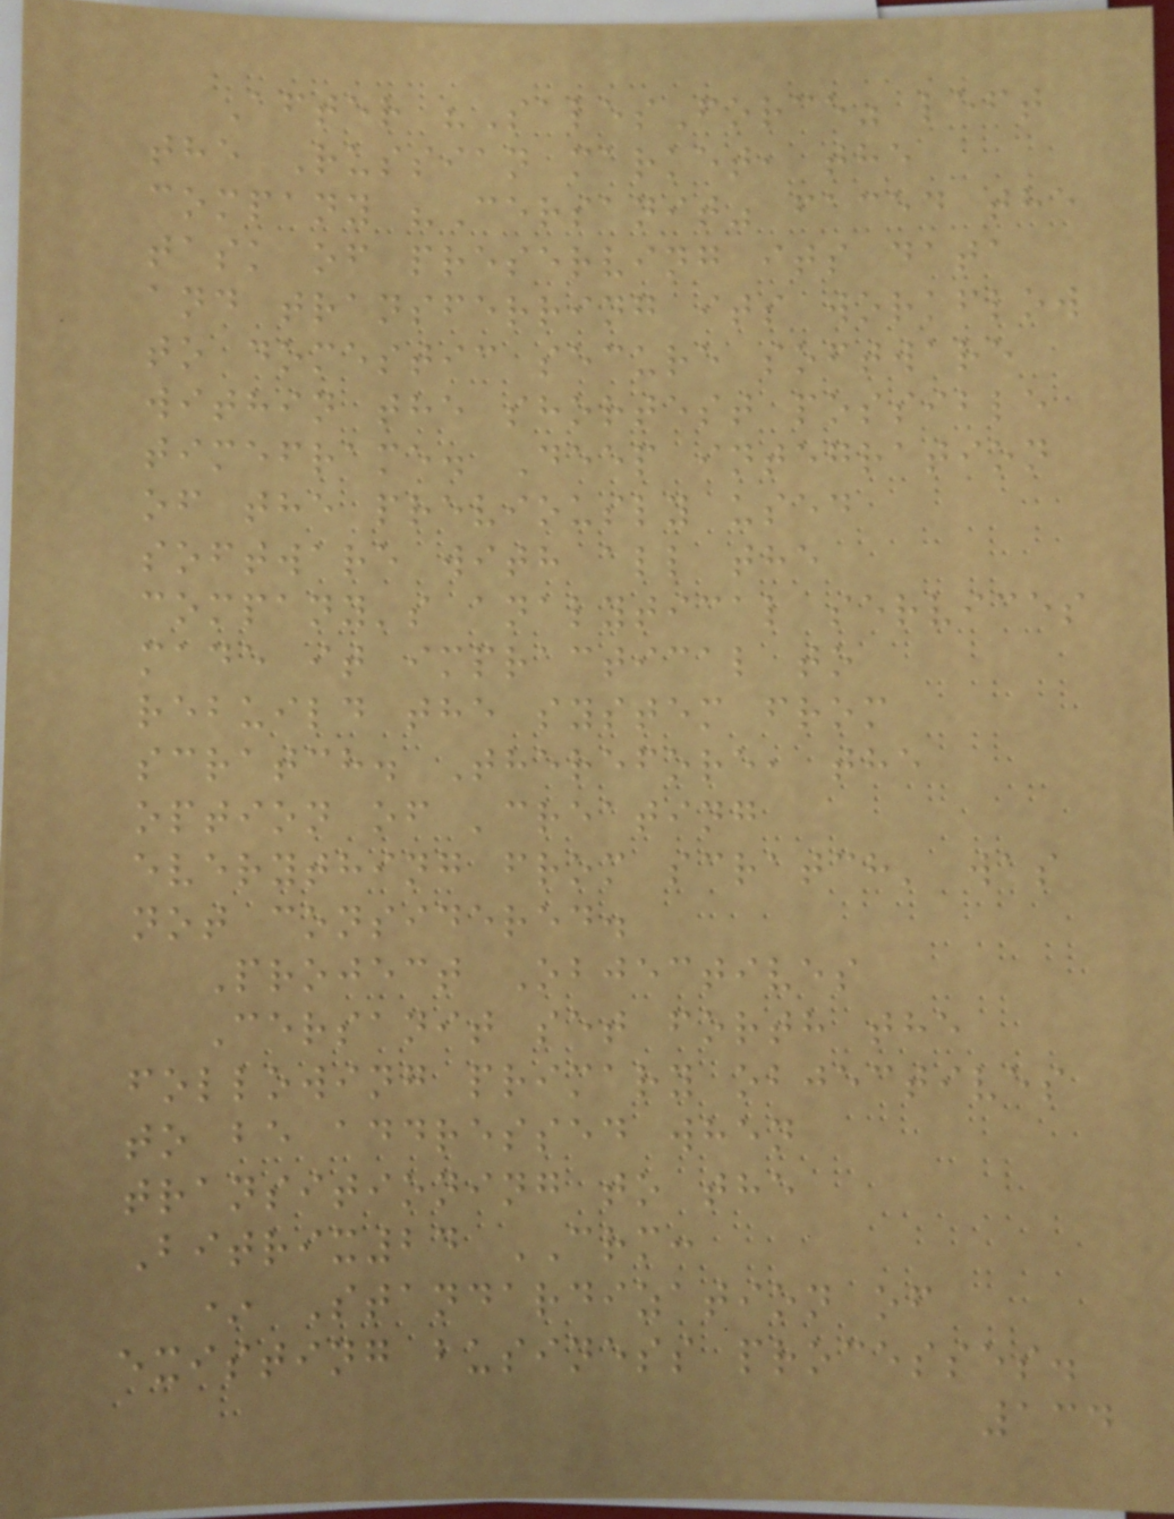After "SalesForce" left
the Russian market, the
company "Cersanit" faced the
task of preserving its data
and transferring its workflow
to domestic secure software
within the shortest possible
timeframe. Deep integration
of the previously used
software with all the
company's analytical services
made it impractical to
rebuild the system from
scratch. Therefore, the
option of 'creating
everything from scratch' was
not considered.
Project Objectives
Cersanit set forth the
following primary objectives
to be addressed when
transitioning to the
Bitrix24 CRM:
* Standardization of
existing business processes.
134
